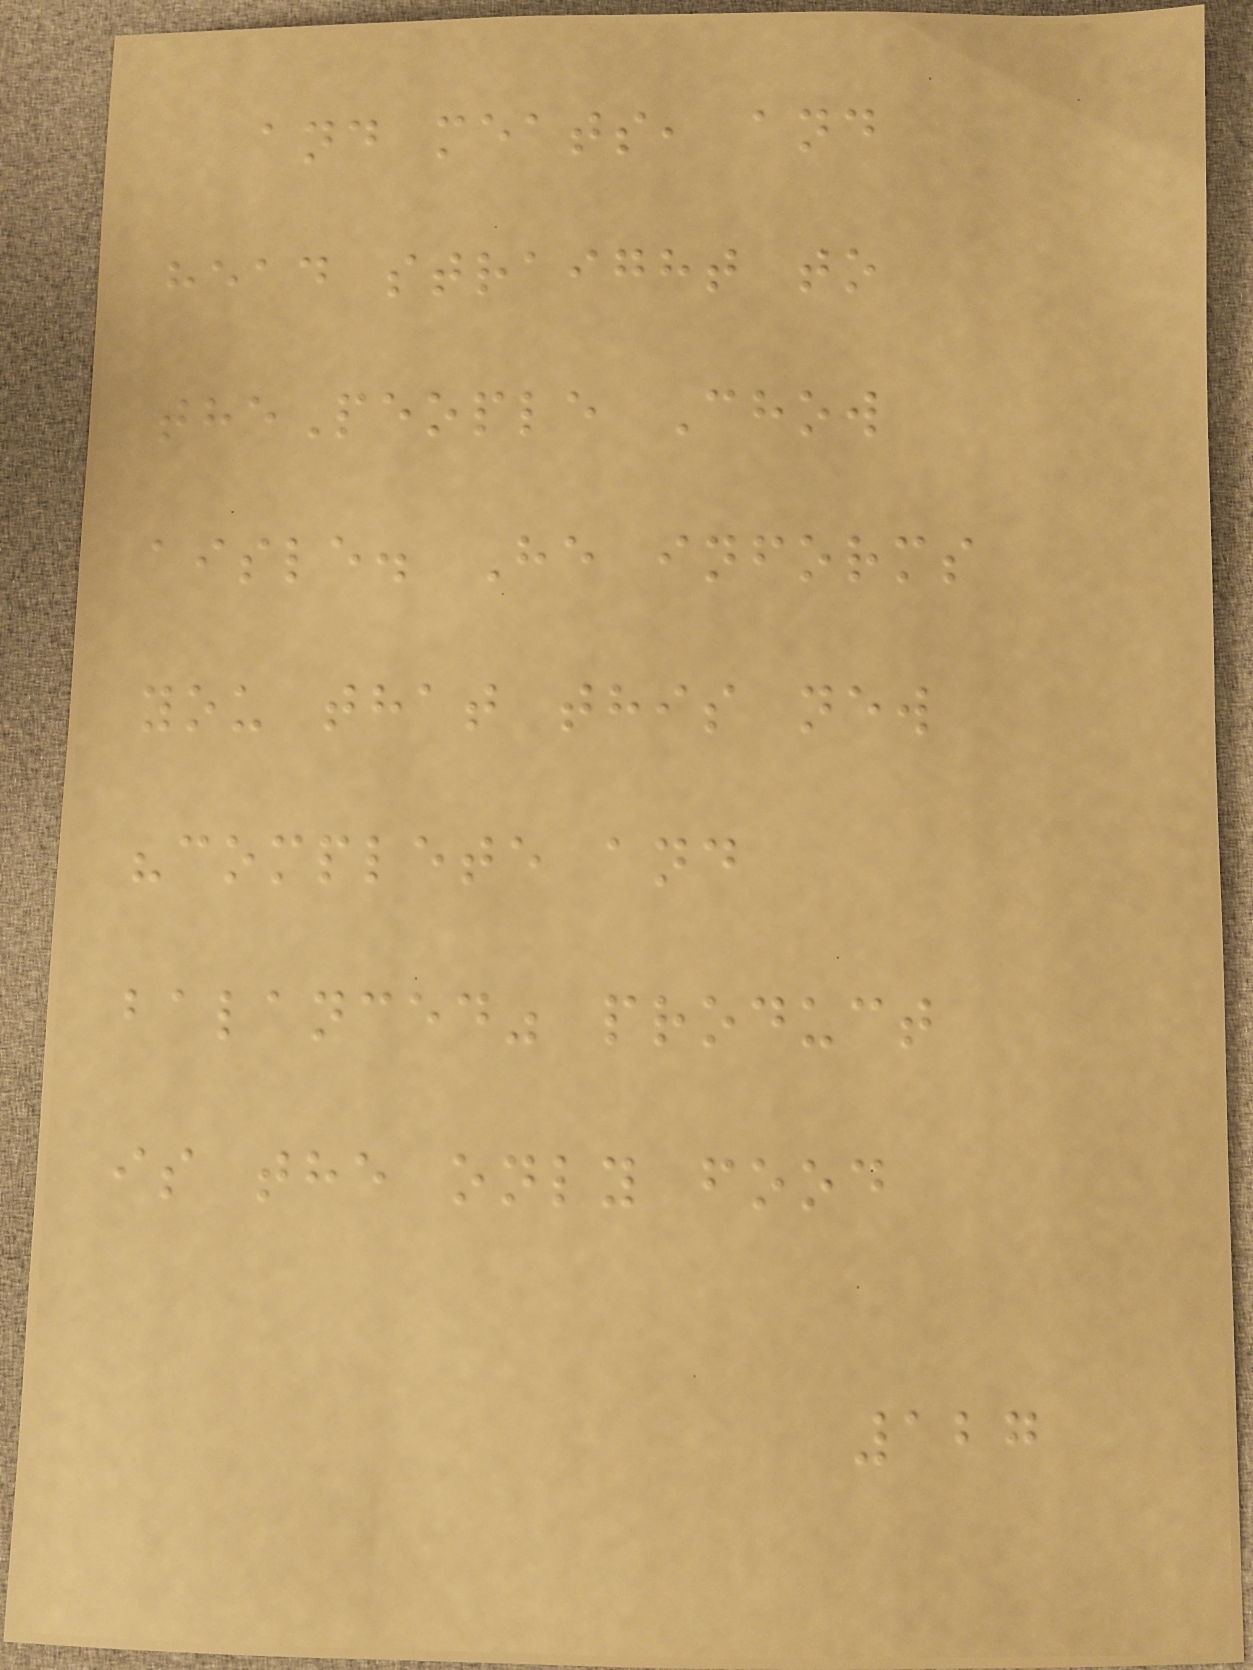and meats, and
head straight to
thePeople Chow
aisle. He informs
you that this new
"complete and
balanced" product
is the only food
127
